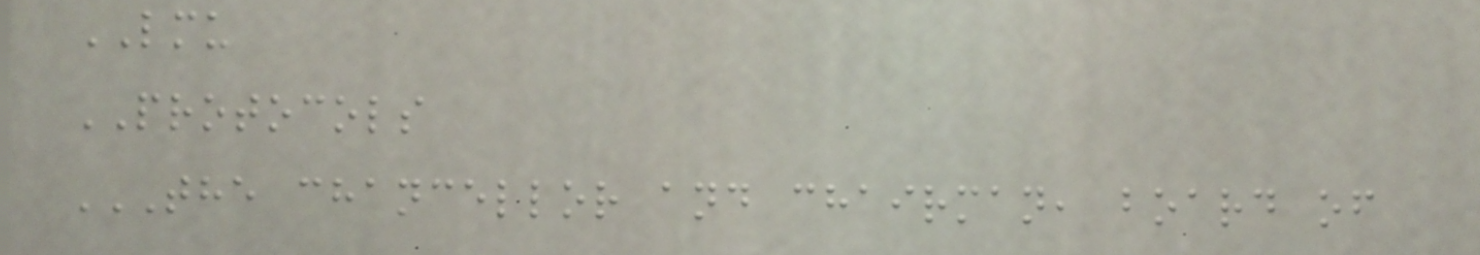LMU
PROTOCOLS
THE CHANCELLOR AND CHAIRMAN, BOARD OF
